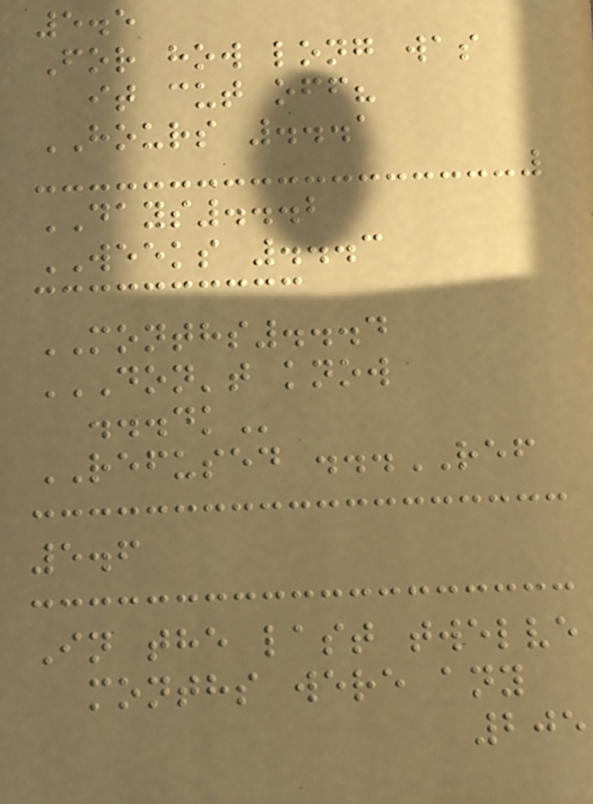5.5
For how long was
it cut off?
HOURS ...1
DAYS...2
WEEKS ...3
MONTHS...4
DON'T KNOW
...DK
REFUSED ...REF
5.6
In the last twelve
months were any
205
